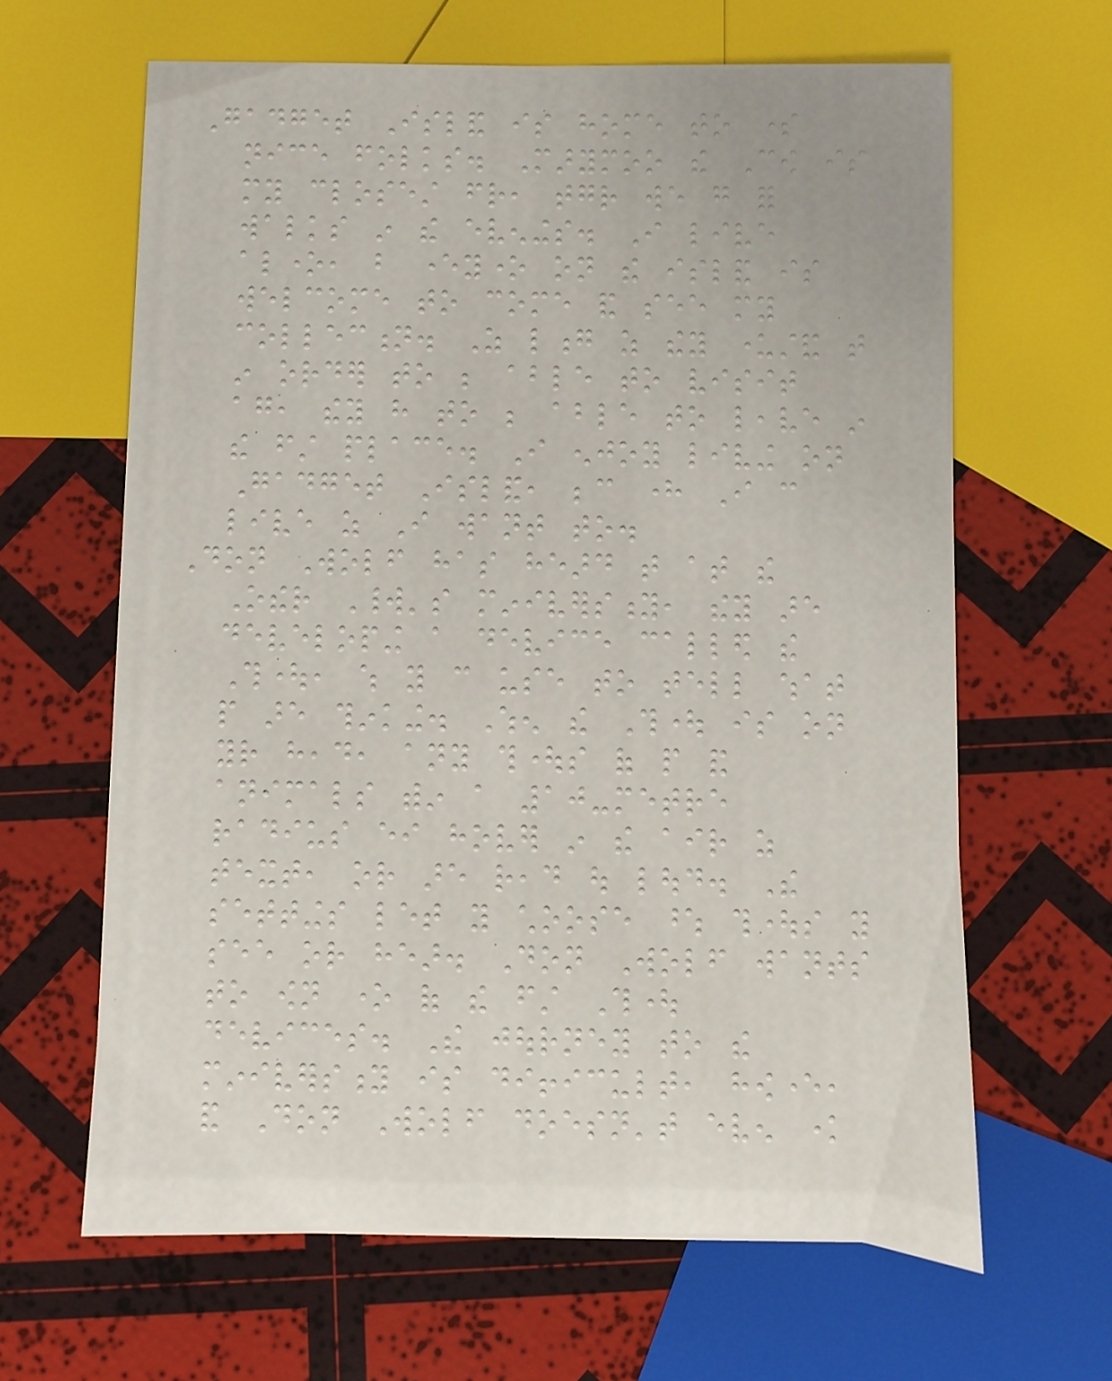Gadget Island is home to some
nice folks. Marymoo the Cow is
my closest friend, together we go for
walks in the evenings. I live
alone, but everyone on the island is
welcome to come and see my
collection. As long as they understand that
in order to be able to visit
again, they have to be able to leave in
the first place. I enjoy living on
Gadget Island, because here I can
live as I want to.
Don Wolf has heard that at the
Other World's miniversity, they are
developing a device called the
Thought, which you can use to tell what
people are thinking. When the Thought is on
your head, any thoughts of people and
animals within a 10-metre
radius either hover in the air as
text, or are read out loud. The
settings let you choose whose thoughts you
see or hear. Don Wolf wants
to own one of the first Thought
devices. The journey to the
miniversity is difficult, however,
and Don Wolf doesn't even know
